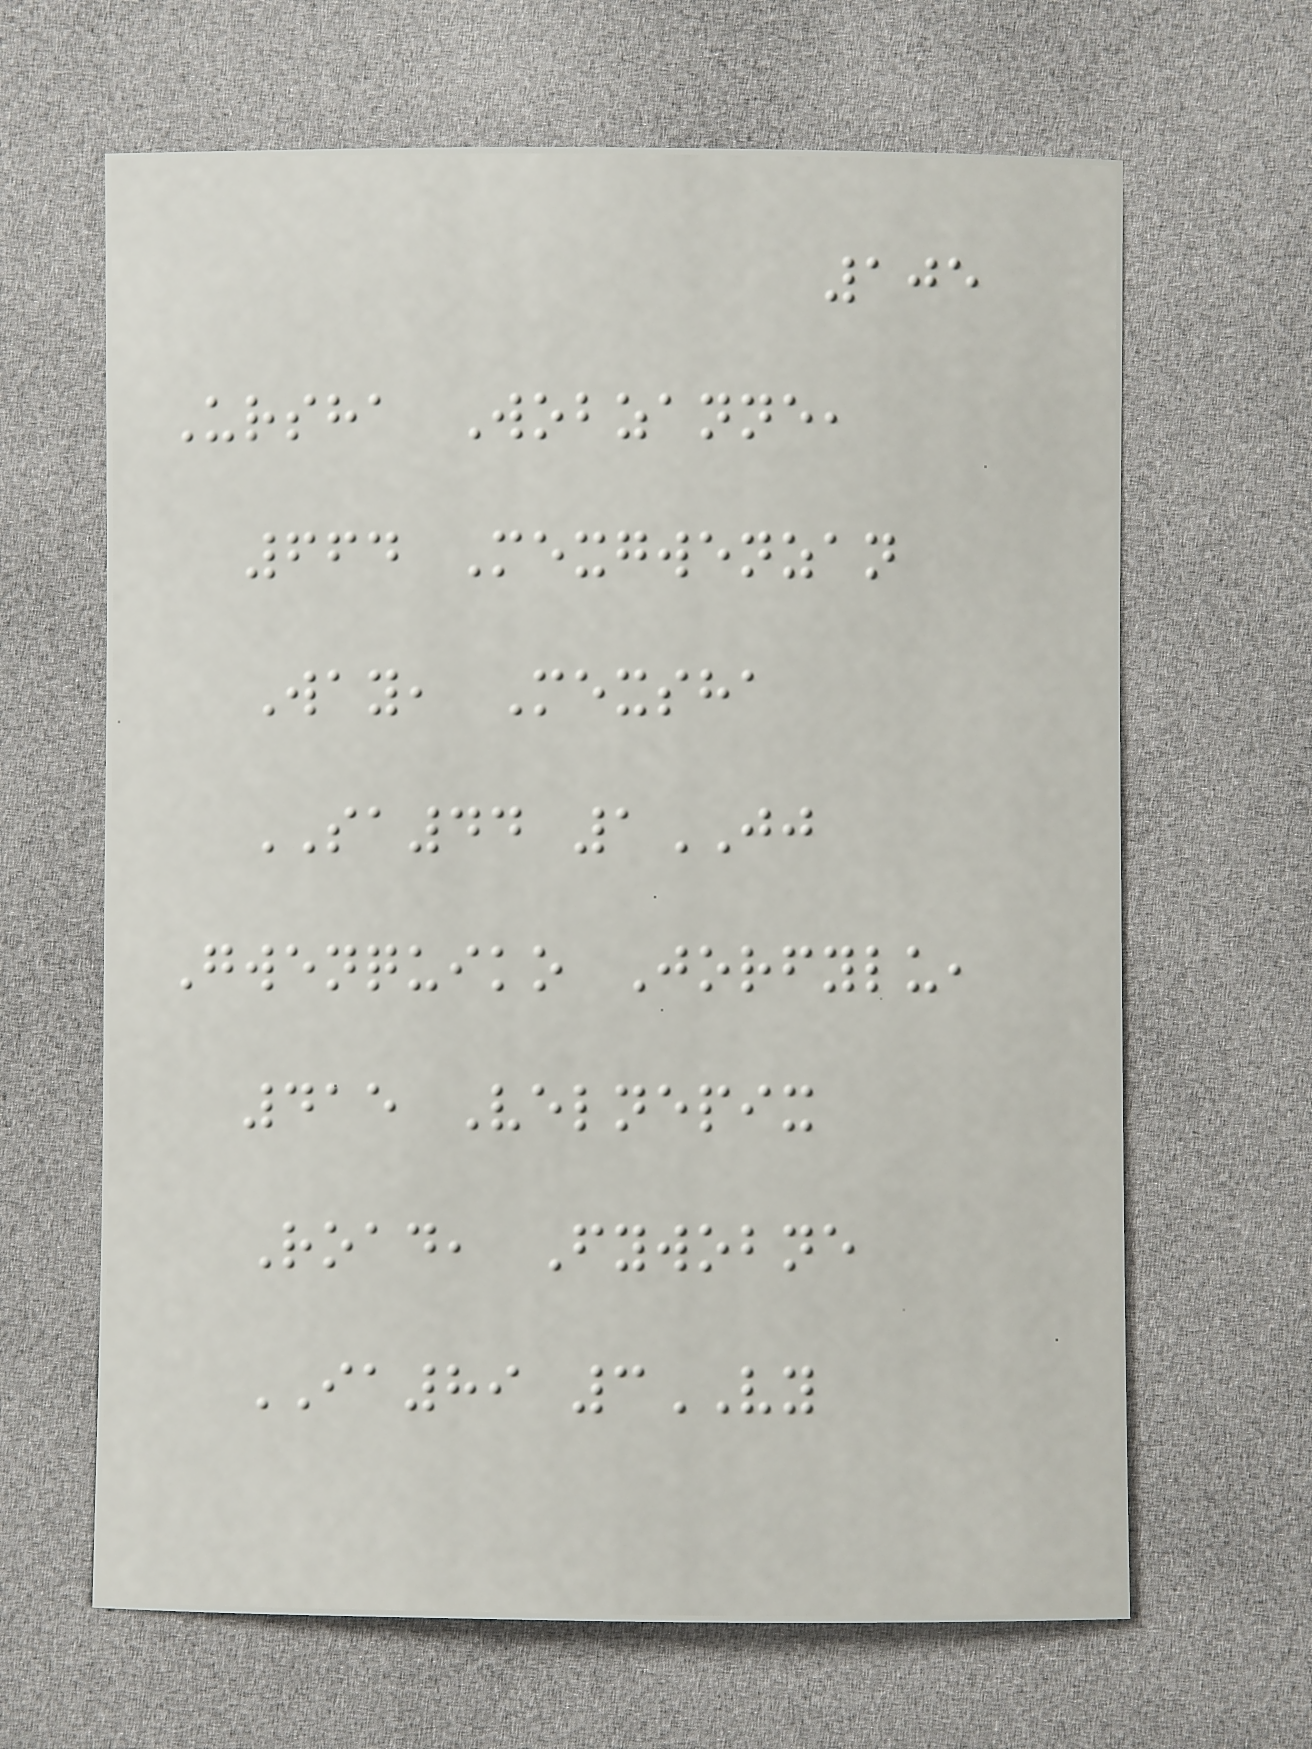105
Ursha Wobzanne,
664 Mexgwenzan
Way, Mexsha
SA44 1JJ
Gwenquiko Jorfylu,
415 Velnepix
Road, Fywobne
IA89 3VY
